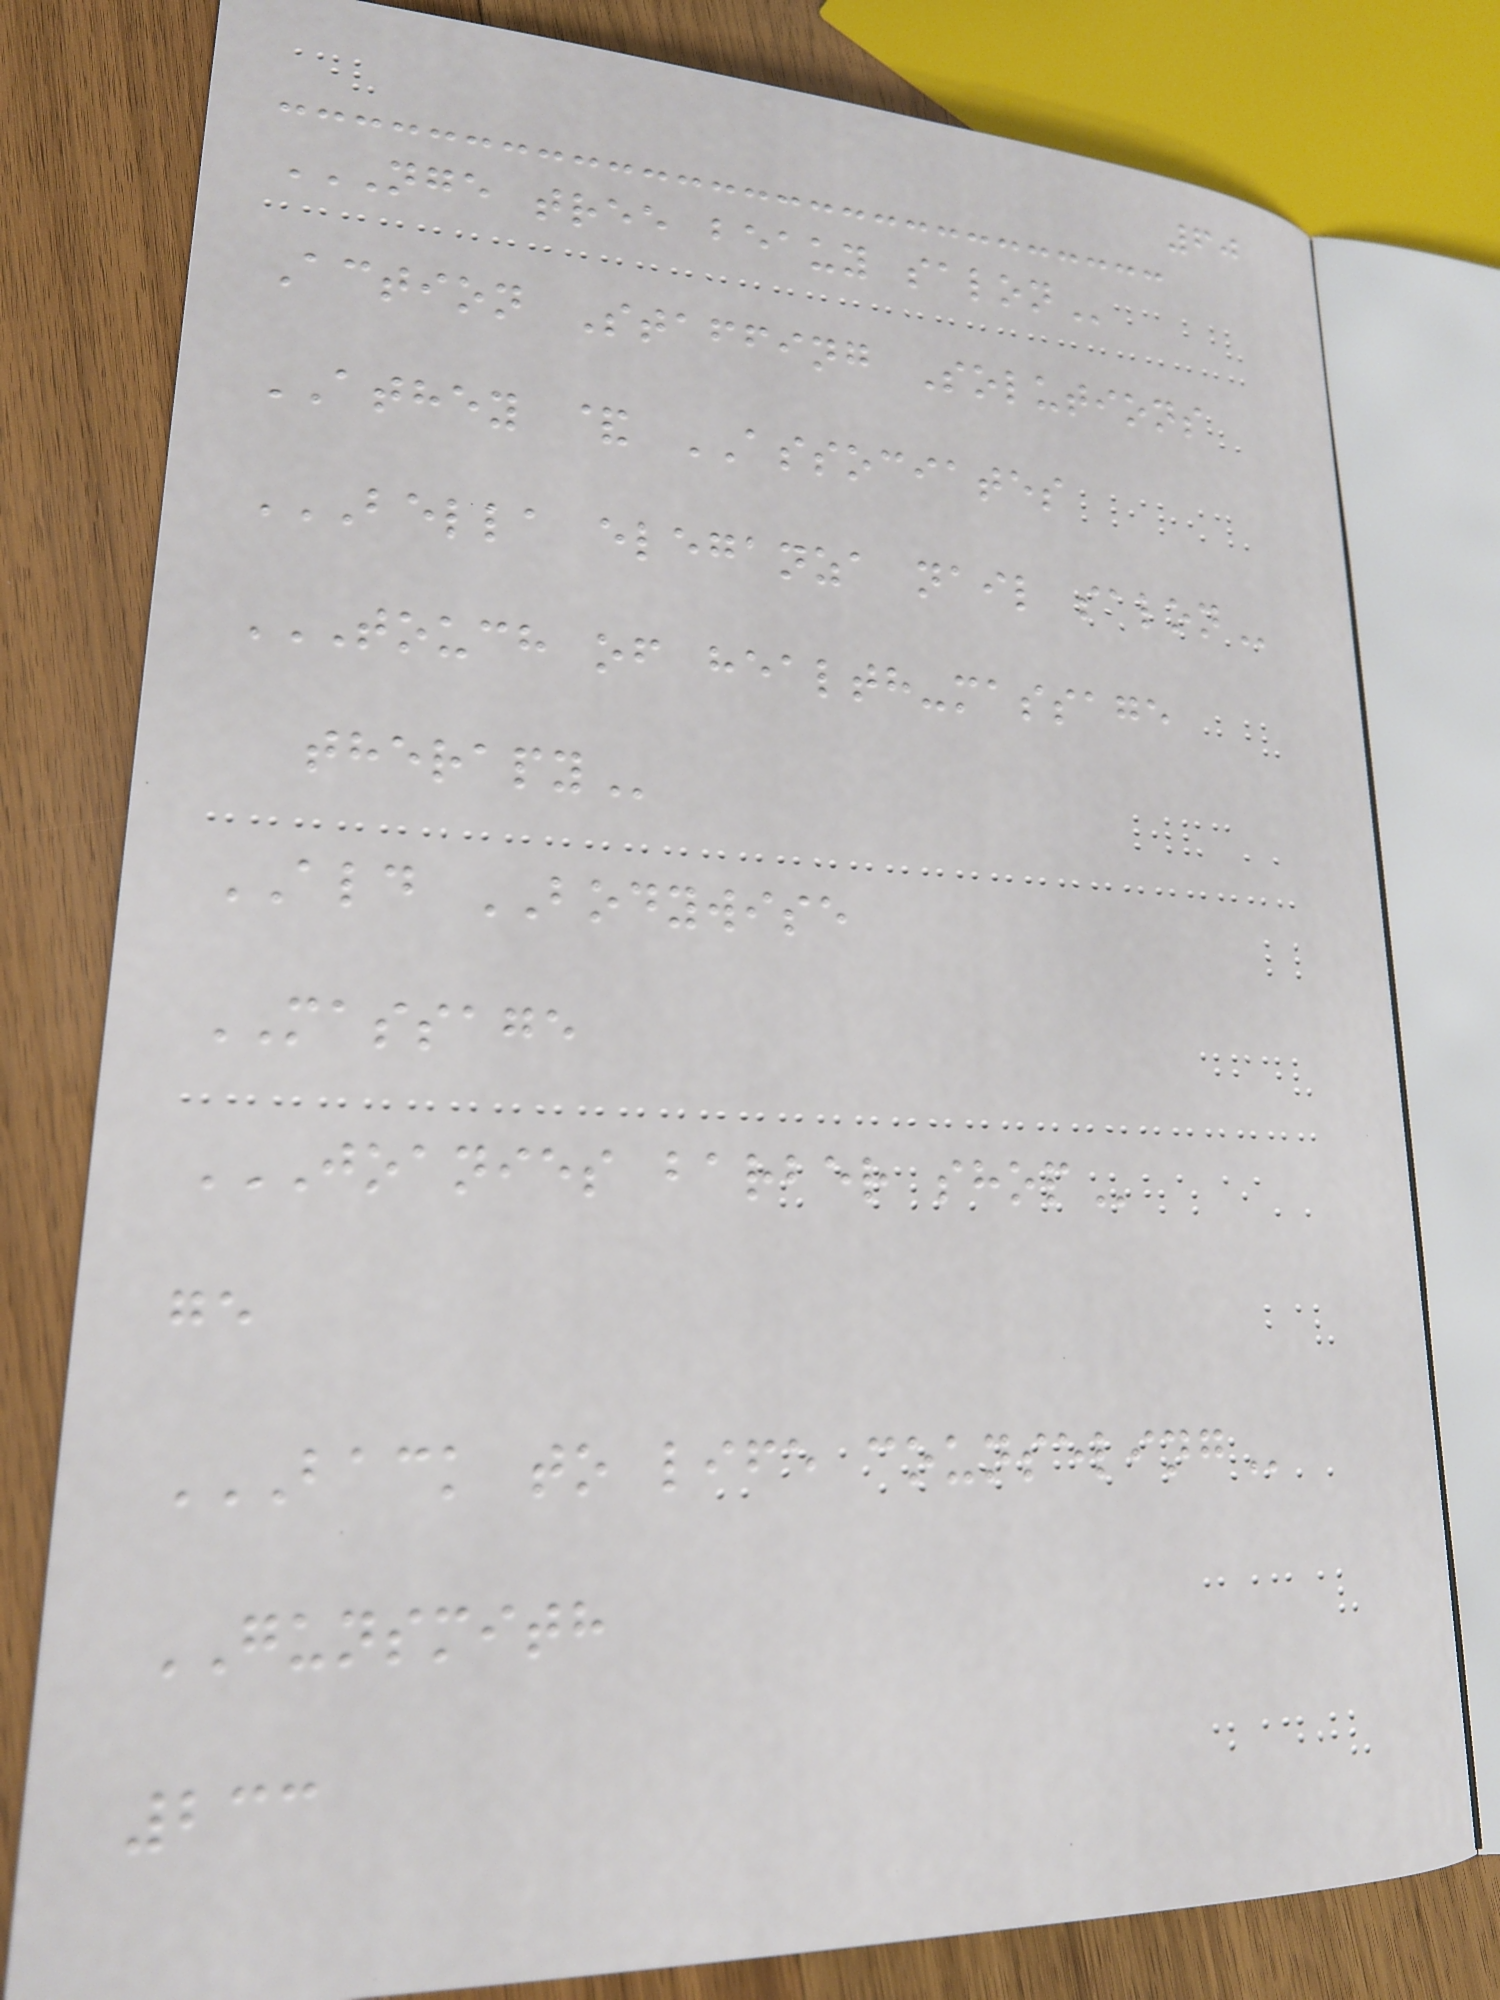60
NGE TREE BEAUY SALON
Action Staffing Solutions
ATHEY & ASSOCIATES
BELLA ELEGANZA NAIL SALON
TOUCH OF HEALTH-MASSAGE
THERAPY
ALD BODYWISE
MASSAGE
JOANIES BARBER SHOP
ge
BACK TO LIFE COUNSELING
GUNSMITH
233
